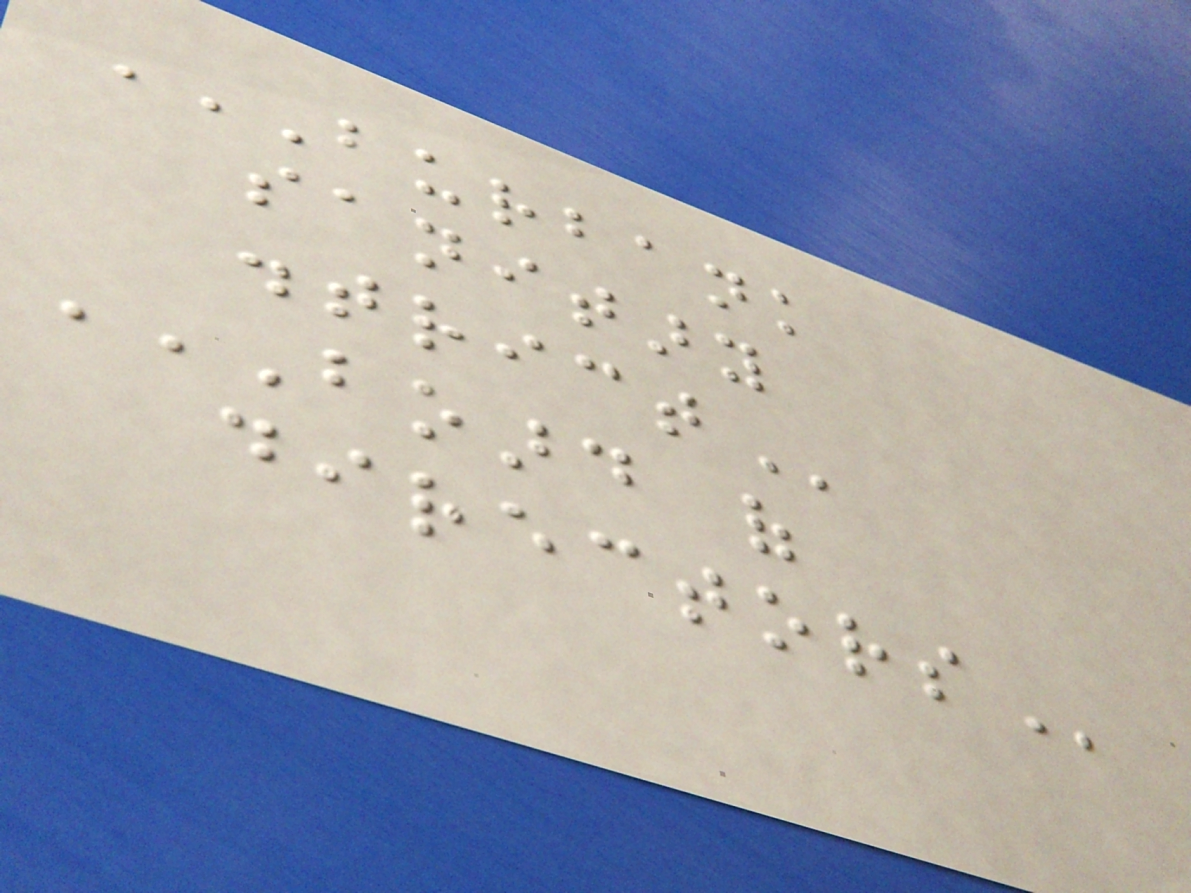BURBANK
SANITARY
DISTRICT
BOARD OF
DIRECTORS
